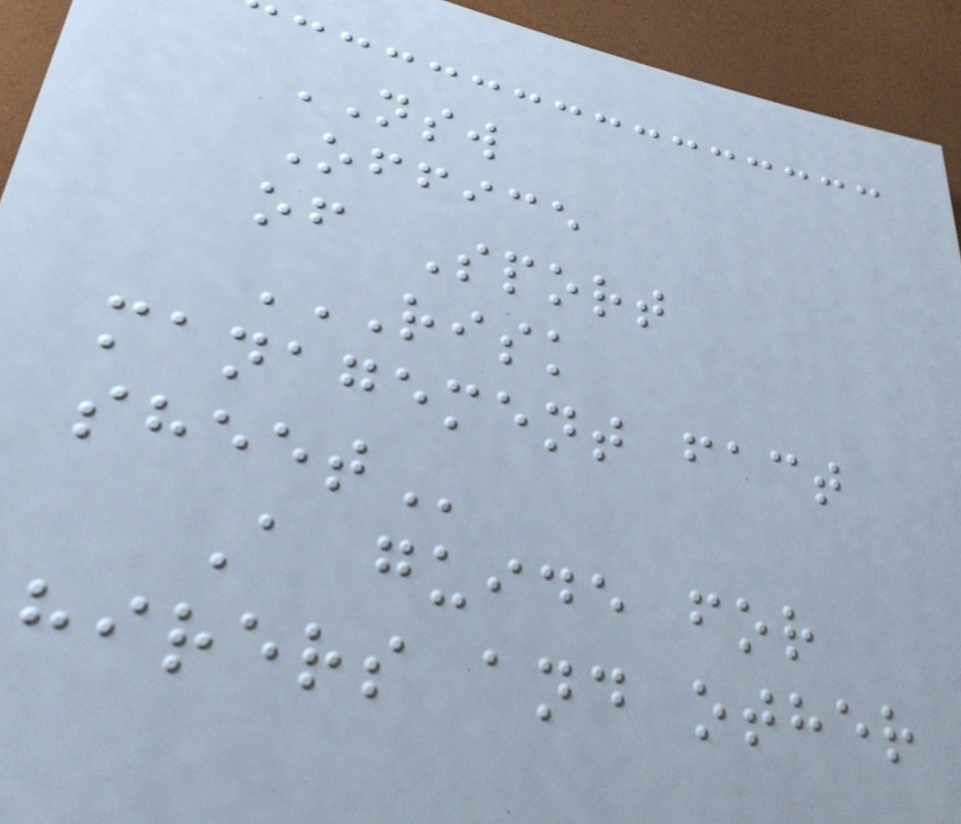NSW
Office
of Sport
RISK
MANAGEMENT FACT
SHEET
A guide for
hirers and other
